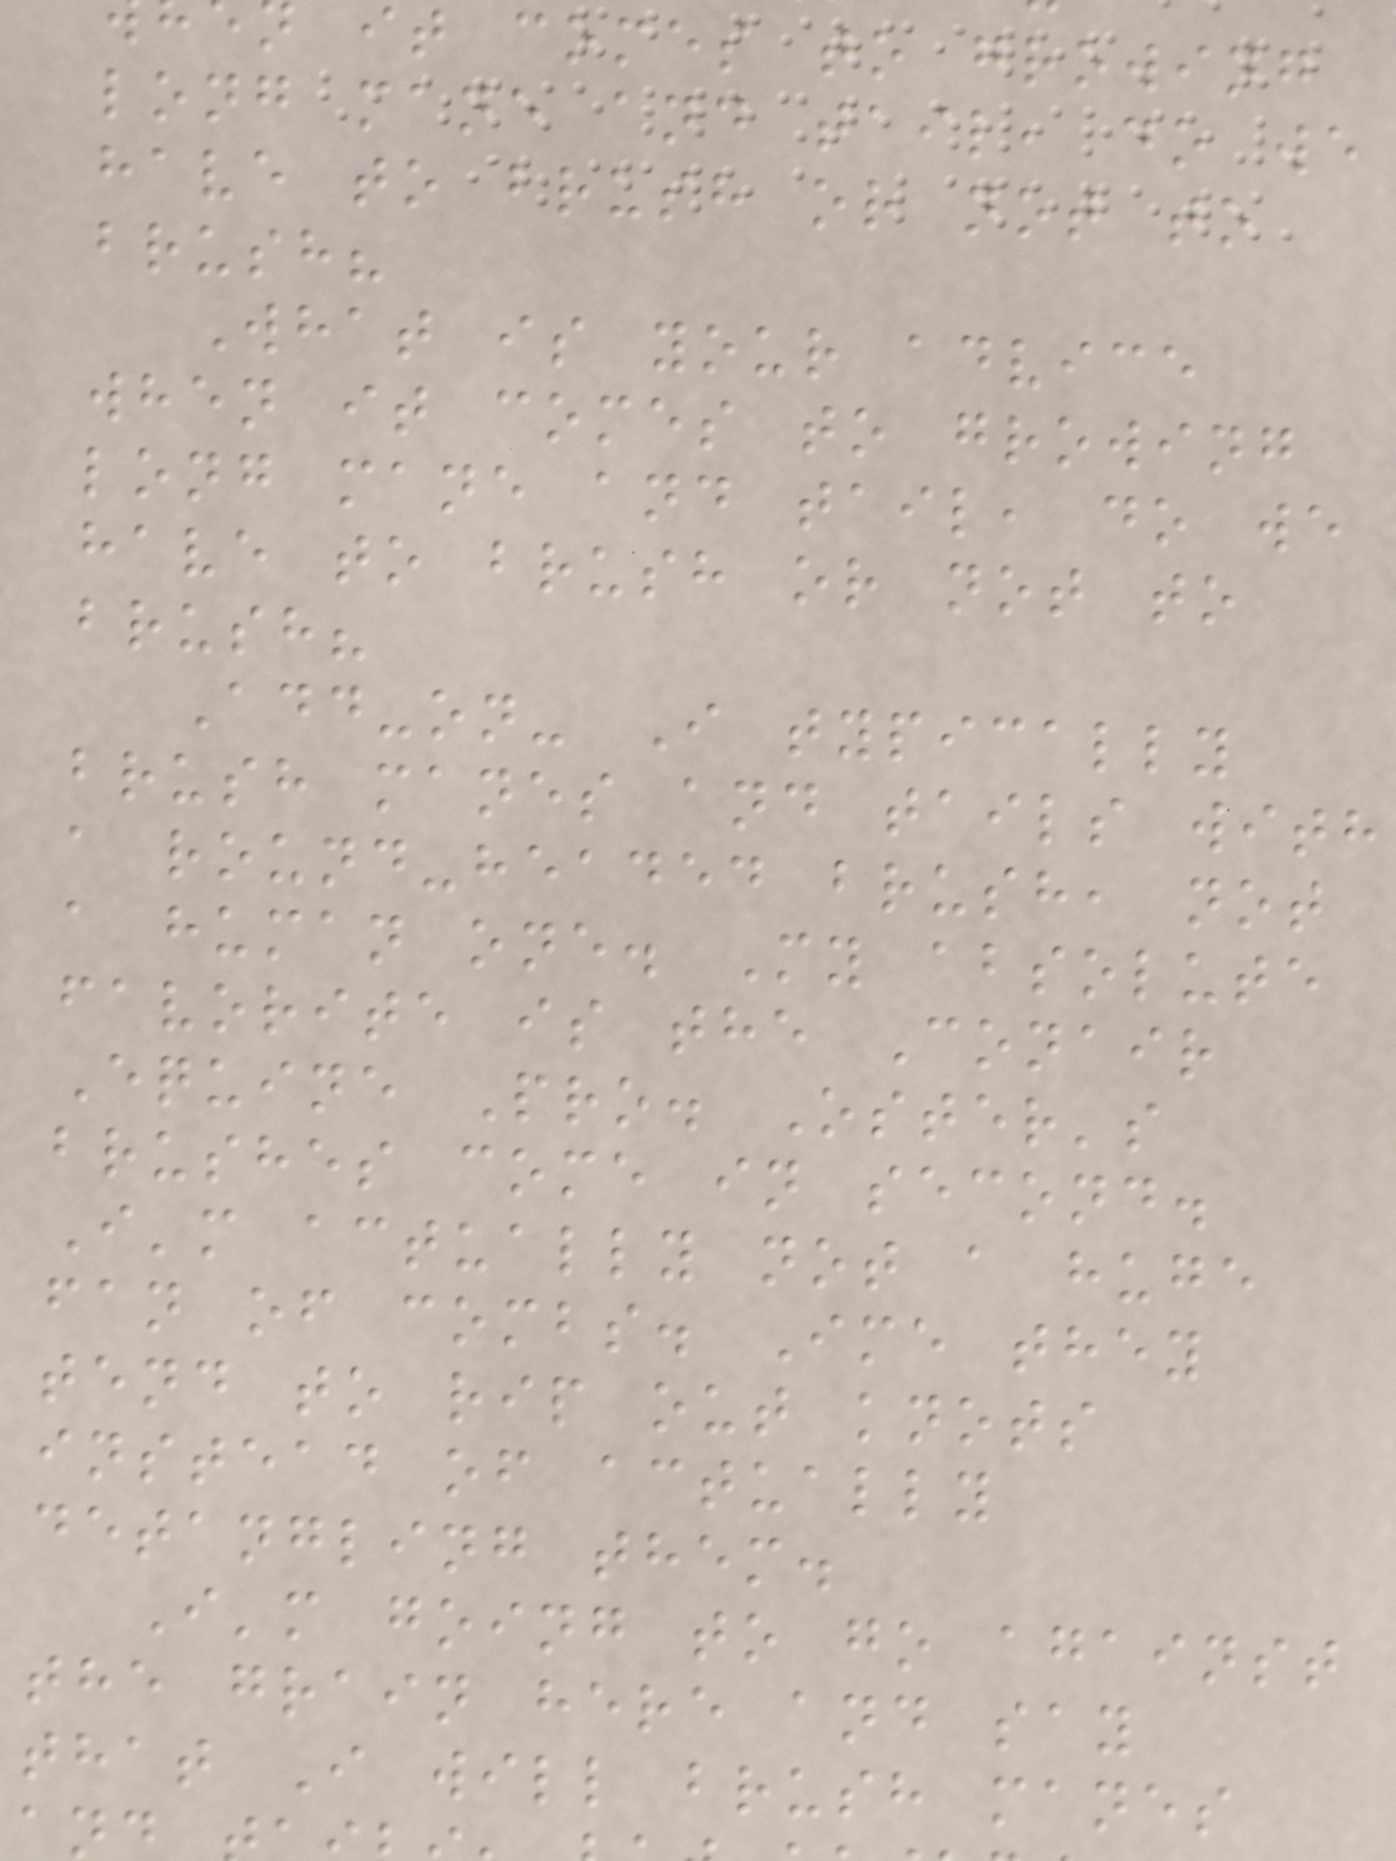it comes to growing
long mane and tail, do we
have to brush or not to
brush?
What is your advice
when it comes to growing
long mane and tail, do we
have to brush or not to
brush?
Add-on- I typically
brush manes and tails with
a round-headed brush, not
a human one. My absolute
favorite is the Conair
Equine Pro. Oster's
brushes come in second.
I'm actually not a huge
fan of combs. Ime they
tend to rip out knots
instead of actually
detangling them.
I'm going to go against
the grain here and say
that I will brush manes
